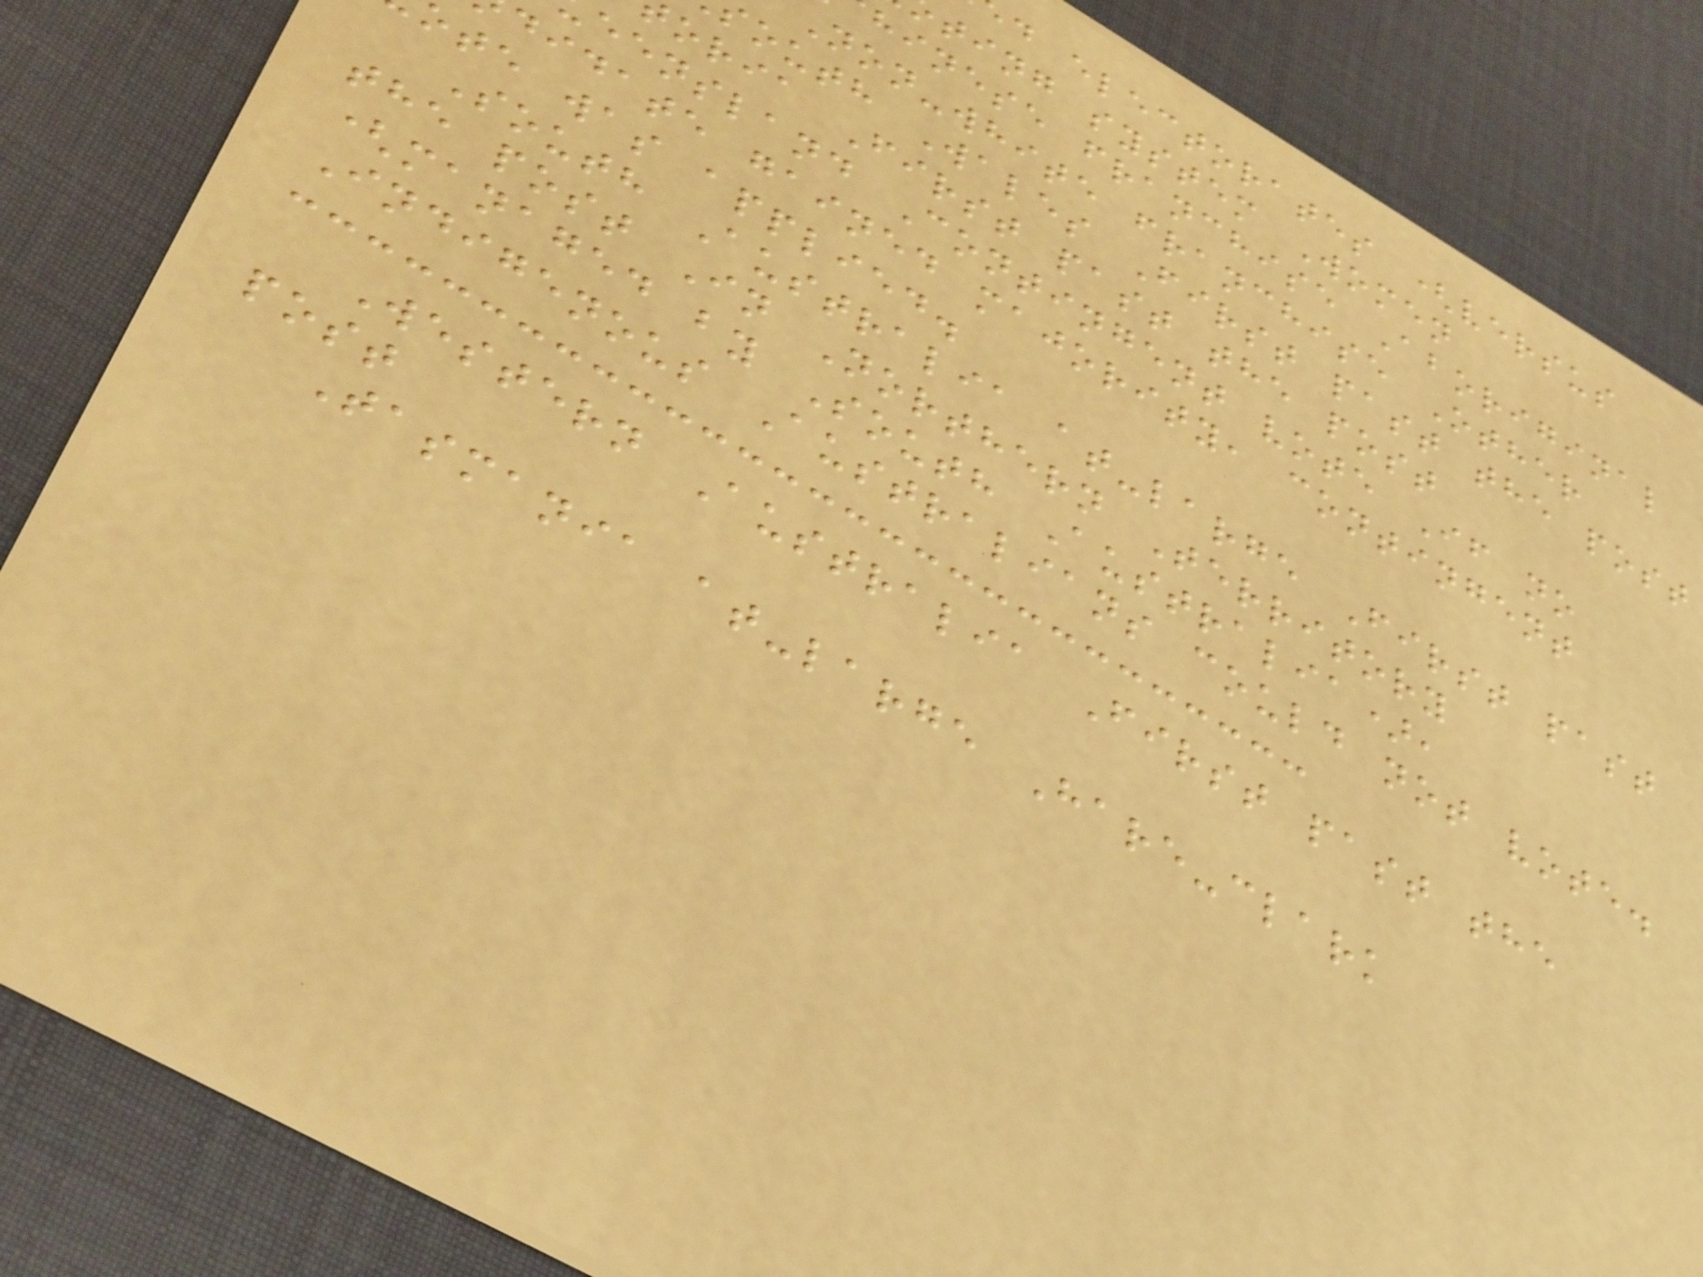d electorates (versus
ting system Women
hinese franchise Aboriginal
Non-white franchise Other
outh Wales First past the post
oria First past the post
eensland Contingent vote If no
didate gained majority, contingent
ote was applied.
South Australia at-large First past
the post In Northern Territory
(managed by South Australia),
Indigenous Australians could not vote.
Western Australia First past the
post
Tasmania at-large Hare-clark
